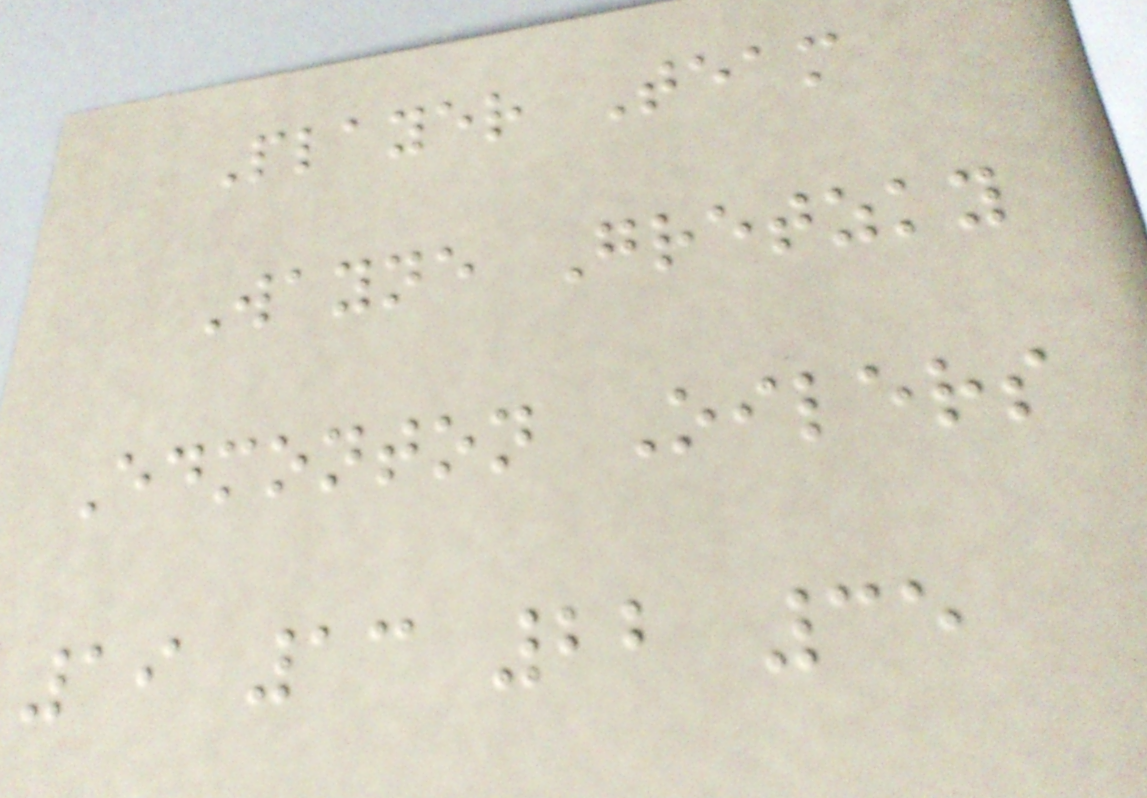Player Team
Wayne Gretzky
Edmonton Oilers
19 13 22 35
